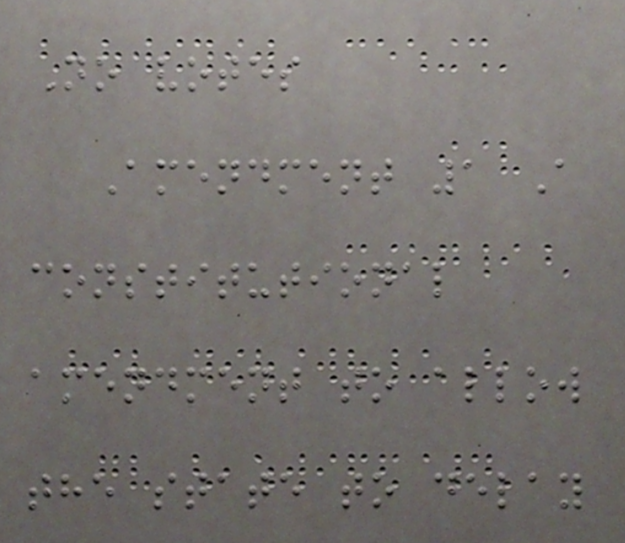No votes
Amendment 1 A
constitutional
amendment to allow
the state to delay
